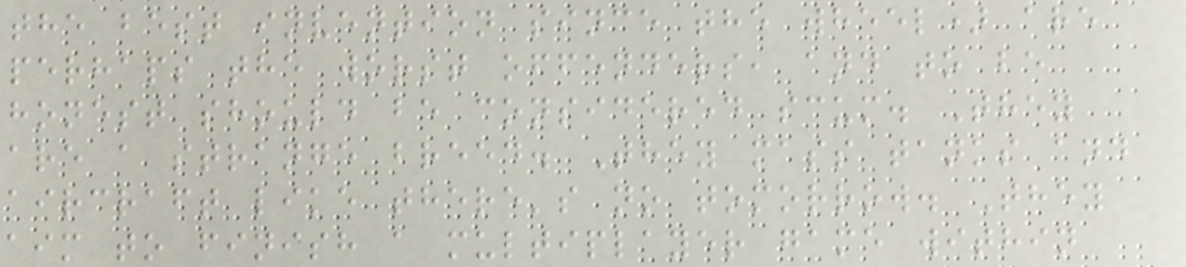the best invention since the wheel) are
perhaps the worst offenders, and to be
honest should be considered scum. They
are a strange breed. They mass tanks and
aircraft like there's no tomorrow. They
aim to finish a multiplayer game within
